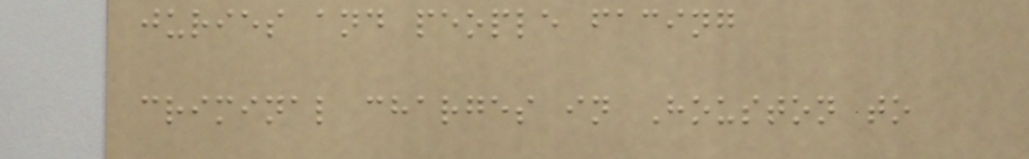juries and people facing
criminal charges in Houston to
